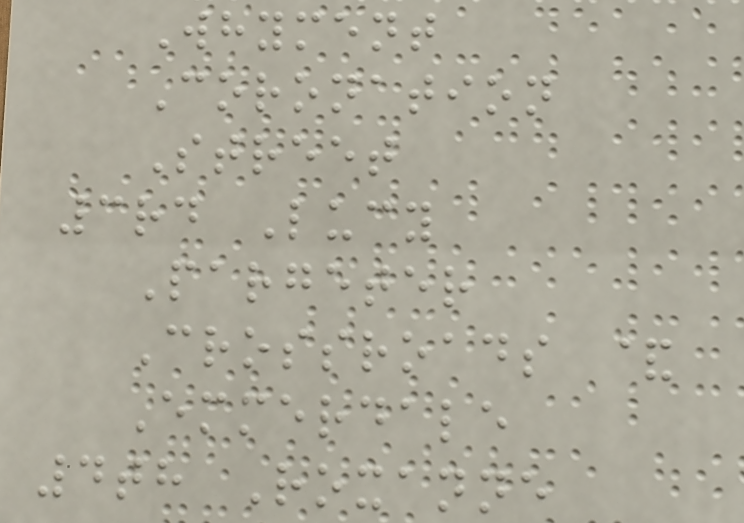Whyment
Coronation
Street
3rd Lucy
Pargeter
Crossroads &
Emmerdale
4th Roxanne
